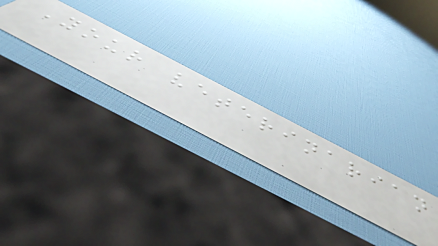Your veterinarian
